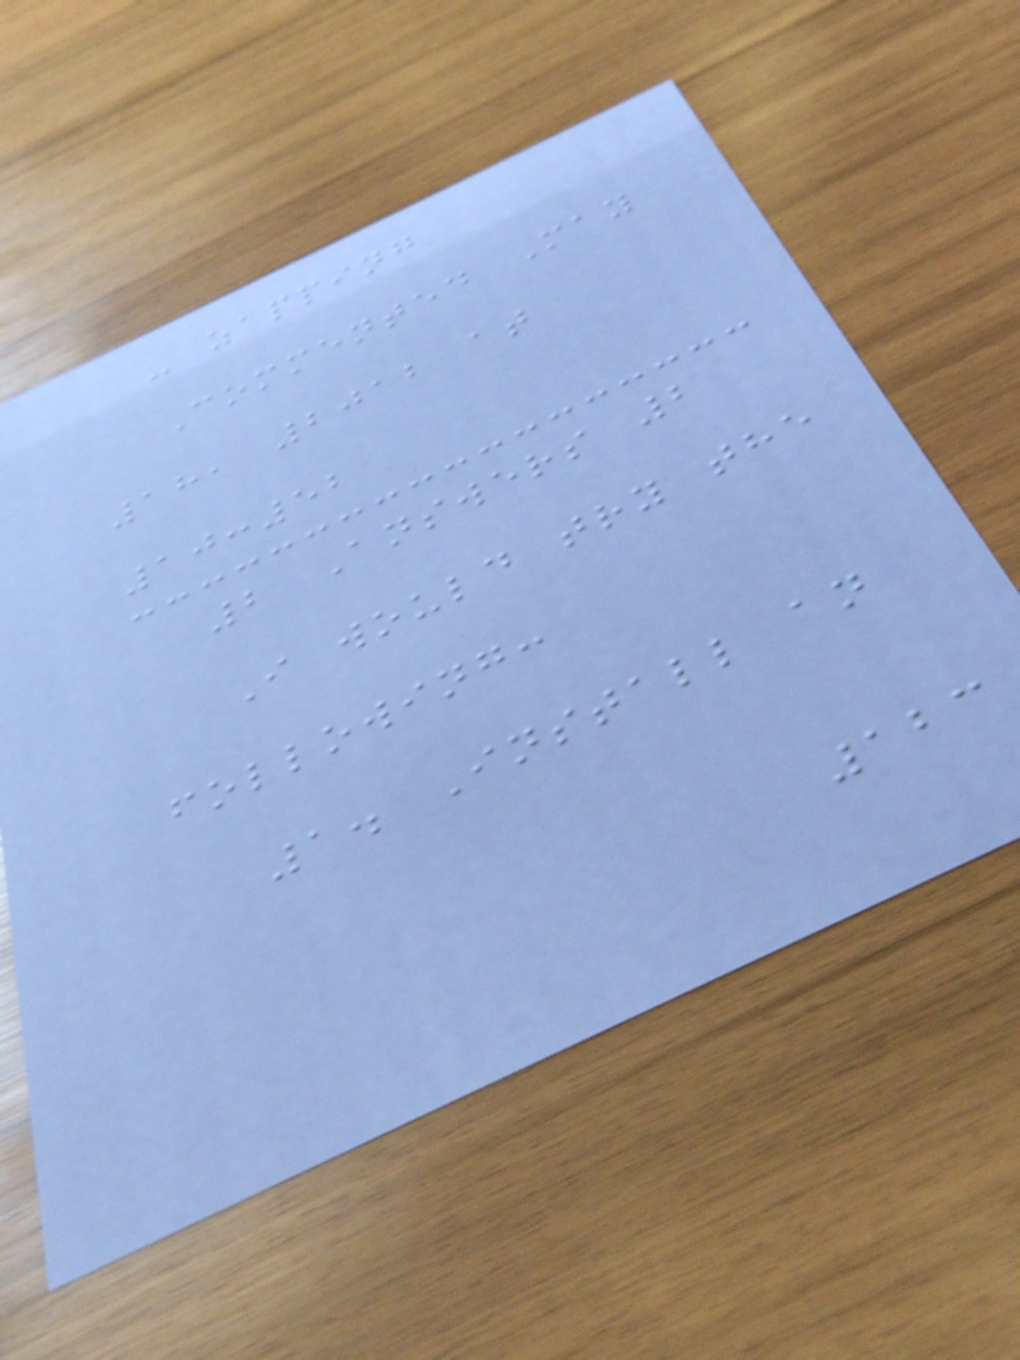- zapping
Commented May
18, 2012 at
10:52
2 Answers 2
I would try the
following:
1. Install an
123
